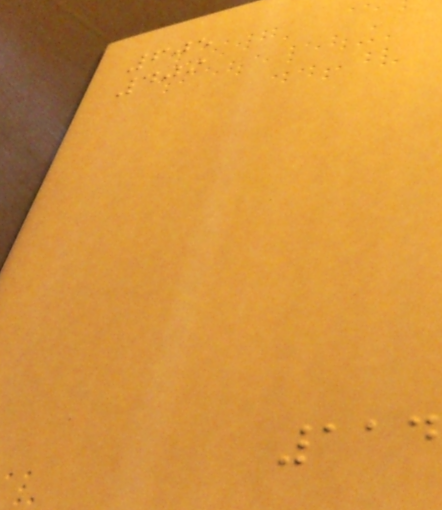605
409
114
